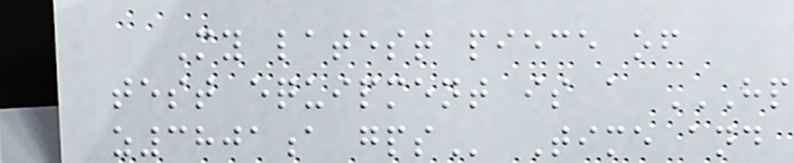My latest piece of
test equipment is a HP
Z3801A GPS Time and
